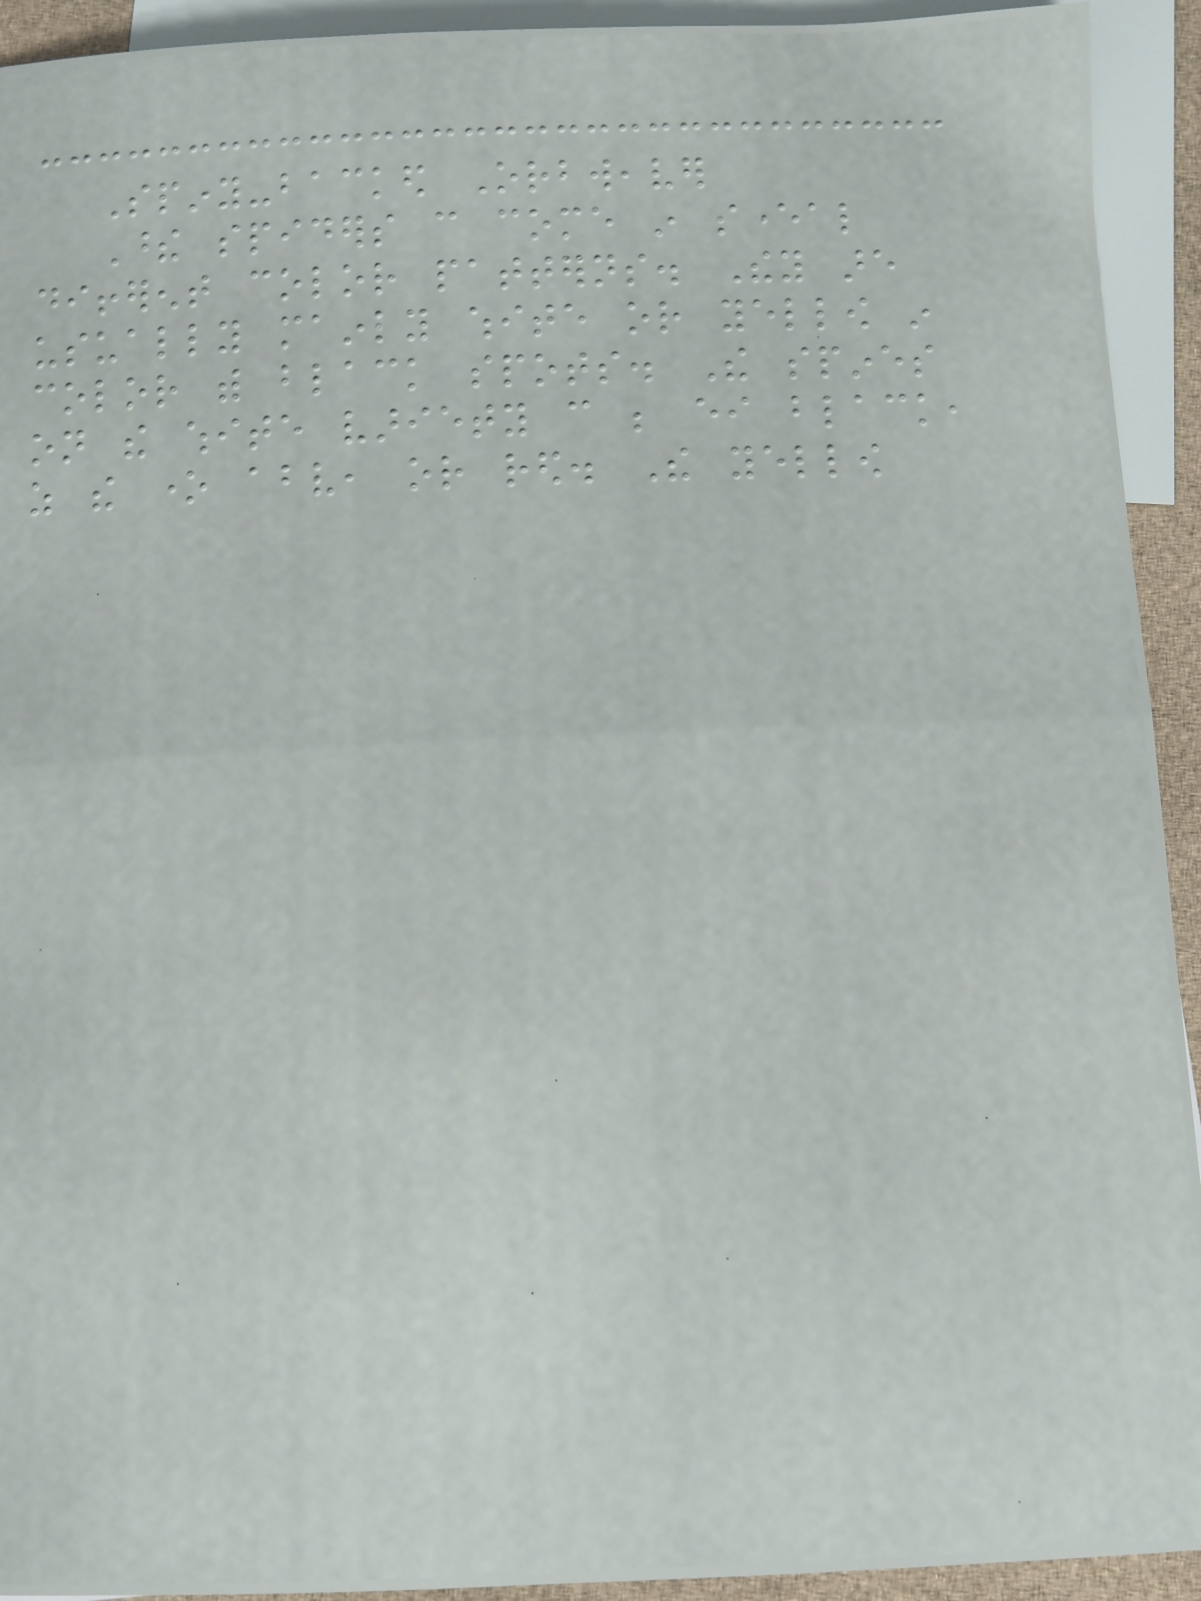Spiny-backed Orbweaver
These spiders can come in several
different color patterns. They are
usually mainly white or yellow in
color with black spots. The spines
on the white variety can be either black,
as the one above, or red. The yellow
